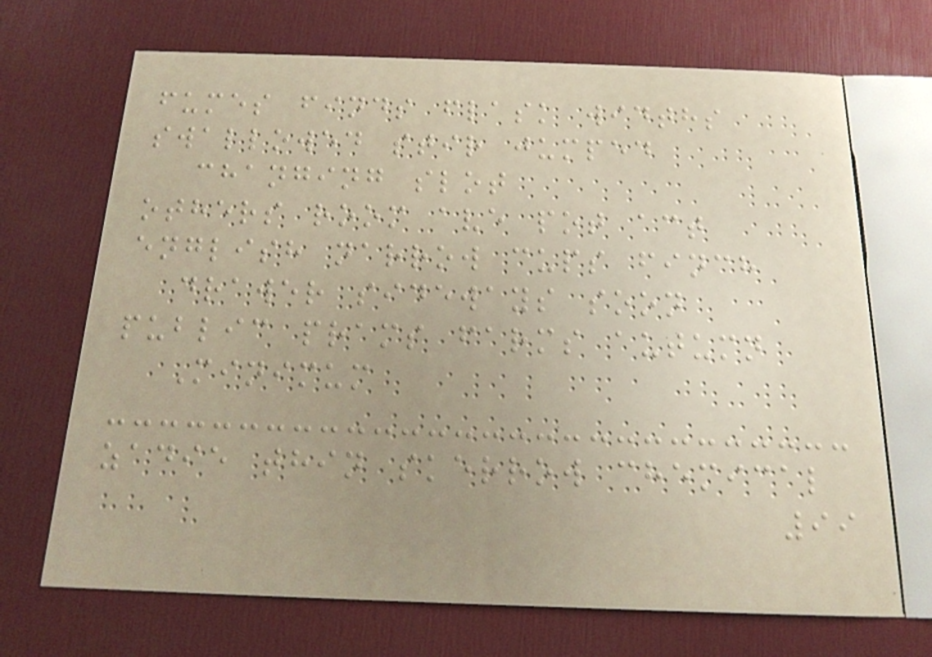fumes finds flask widths
swallowed stir jumped
changing slot
others room ave pot act
english narrow cups finch
drawer sideways soon
public prams farms autumn
Minimum
zadie thin skerrow chemical
99
